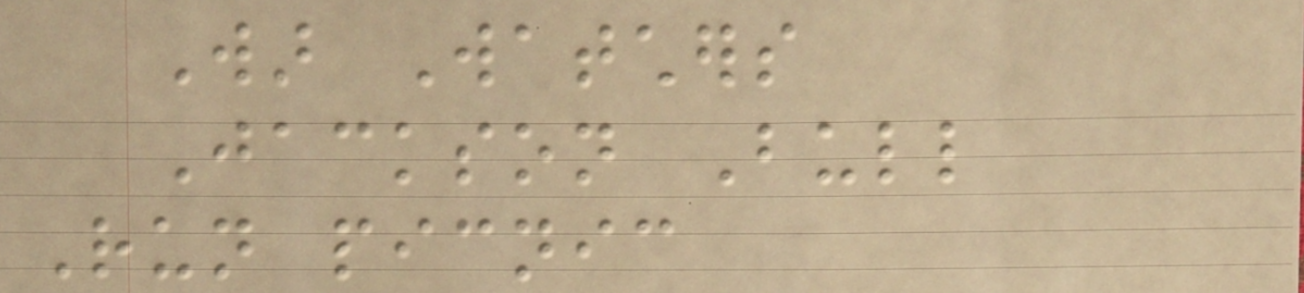War Watchers
Jackson Bull
Run picnic
